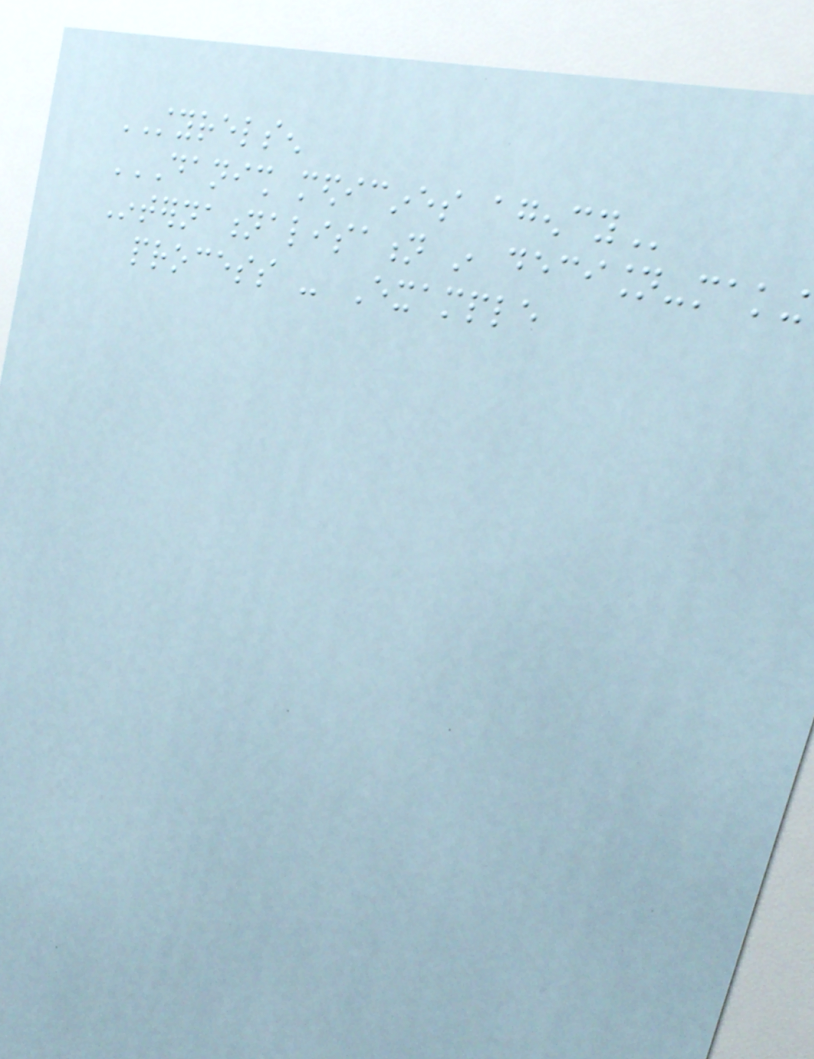STYRELSEN
DANISH MEDICINES AGENCY
Internationalisation in decision-making
process - Example
